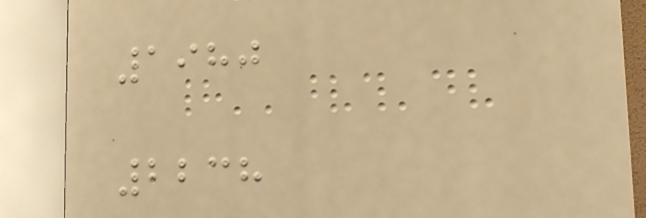1980
2238
